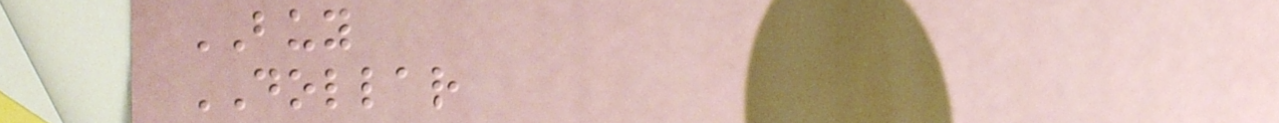BUY
DOLLAR
